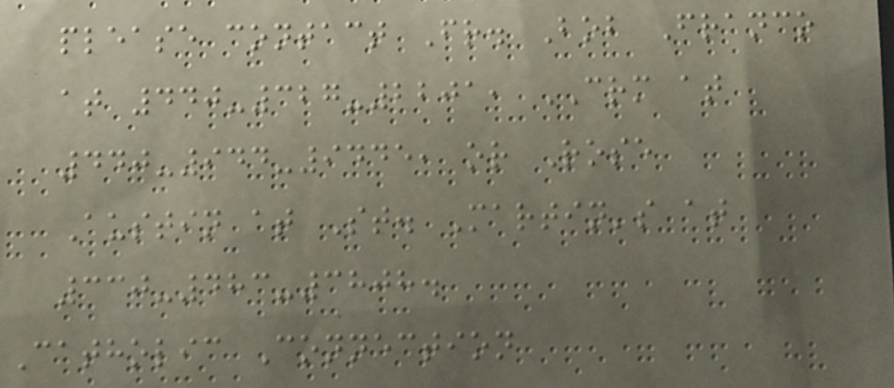please contact Fr. Bob Franco
at 440-327-2201, CRM at
440-944-9445, or Rose
Austin at St. Martin's at
330-483-3808.
Catholic Connection
